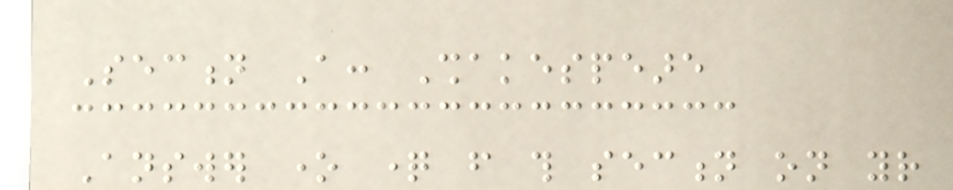Section A: Shakespeare
Answer one question from this section on your
